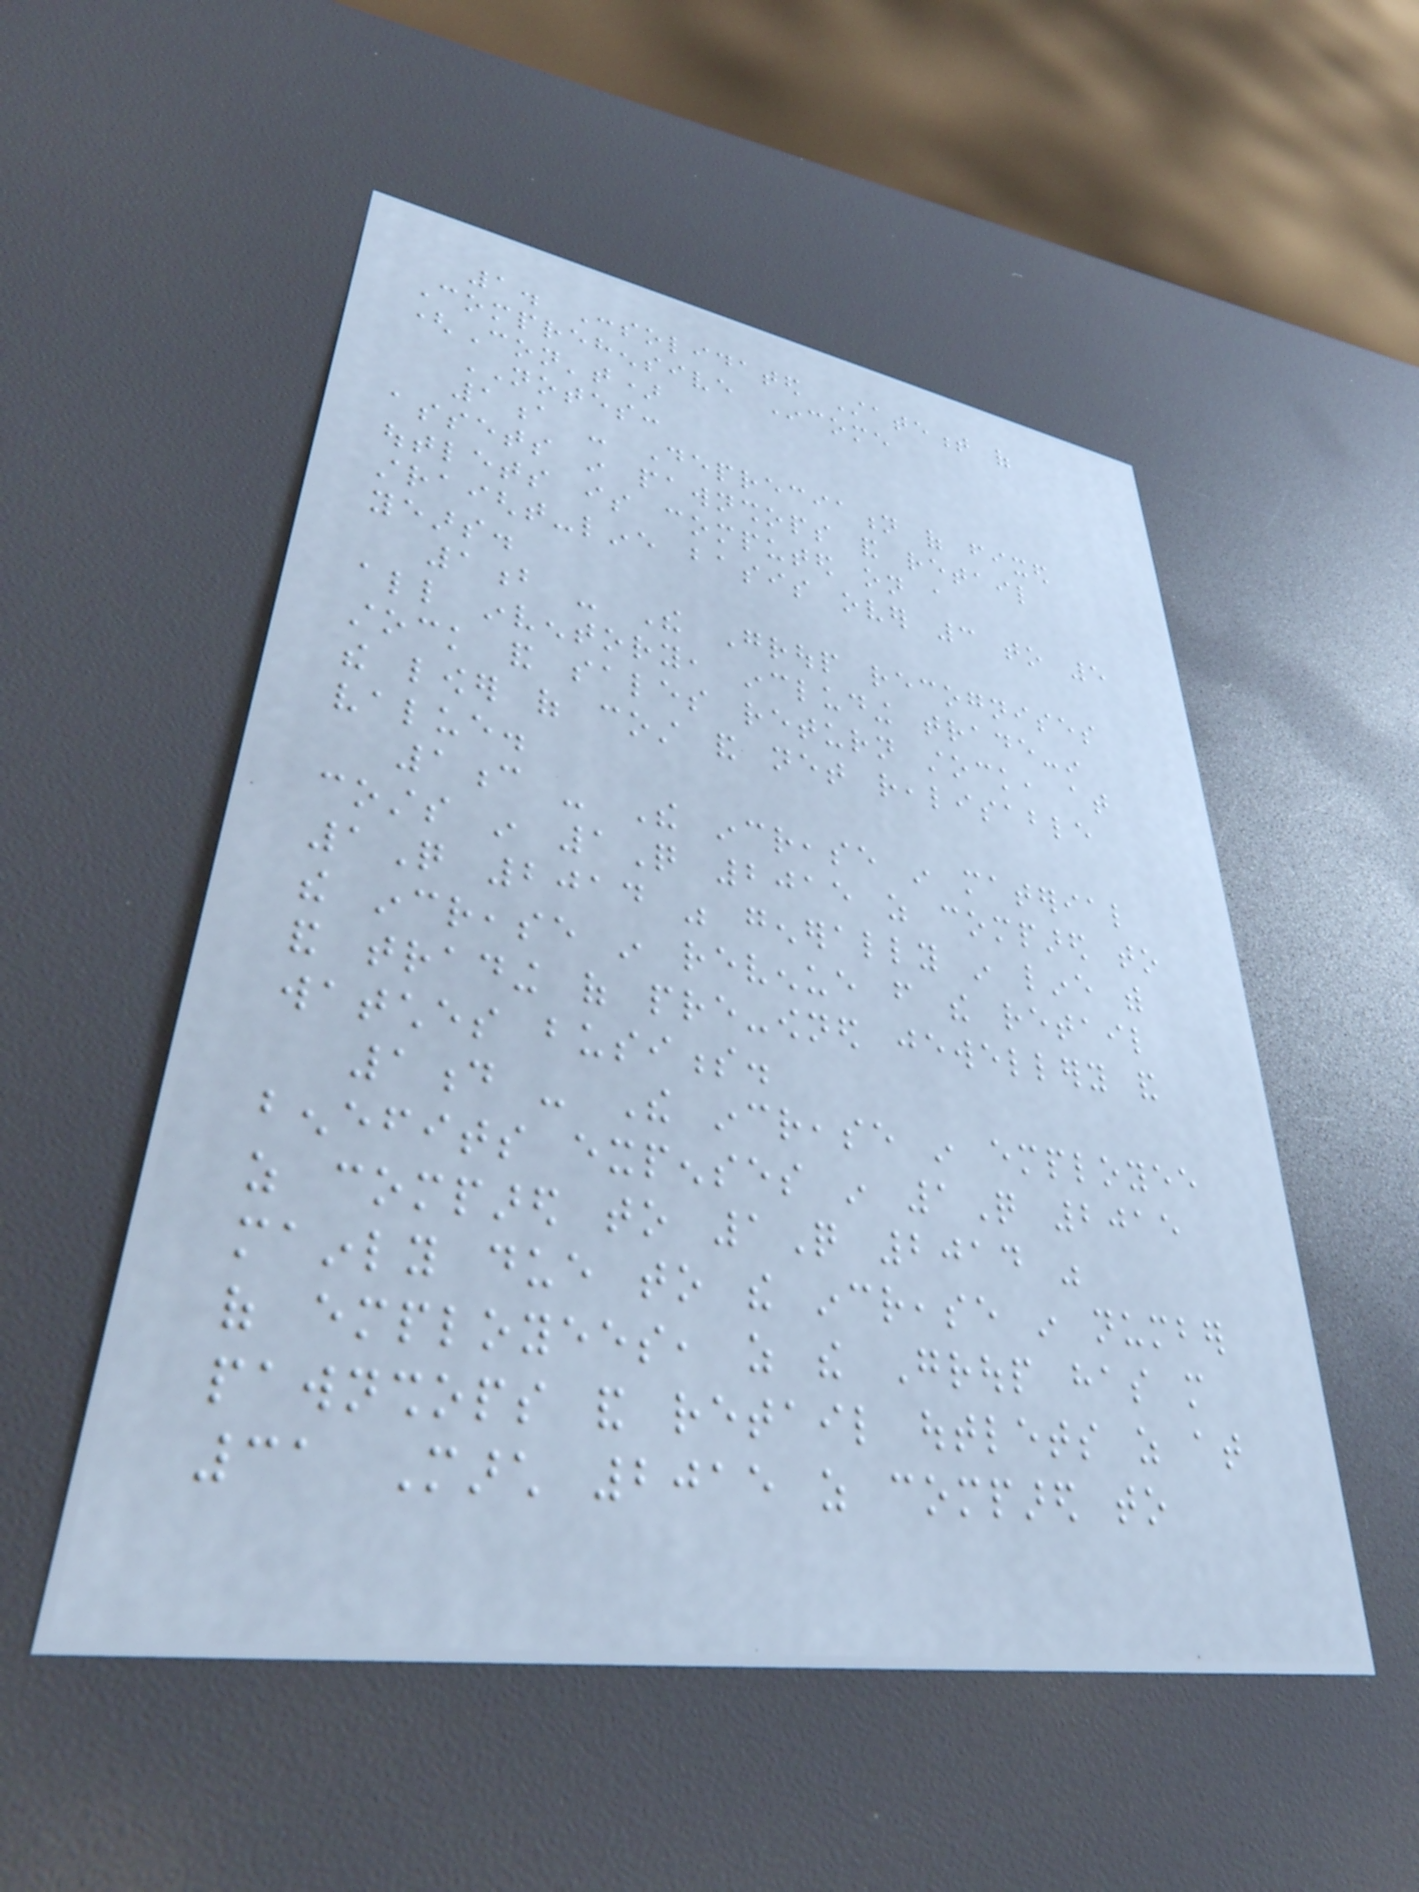1. Consolidated Statement of
Comprehensive Income
(Con't)
NOTES:
1a - Depreciation of fixed
assets in pawnshops and retail
outlets is computed on a
straight-line basis over 3 to 5
years.
1b - The Group recognises
all inventory, including trade-in
stock and sales return stock, at
the lower of cost and net realisable
value.
1c - The increase in material
costs in 1Q 2015 as compared to
1Q 2014 was generally in line with
the increase in revenue from the retail
and trading of pre-owned jewellery and
watches business.
1d - The increase in employee
benefits expenses in 1Q 2015
as compared to 1Q 2014 was
mainly due to the increase in number
of employees, as the Group has more
pawnshops and retail outlets as at
31 March 2015 as compared to
